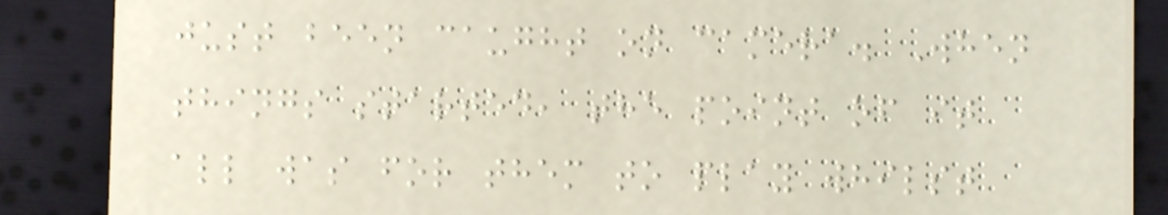just been caught on camera. When
things started, the point of it
all was for them to play whilst
